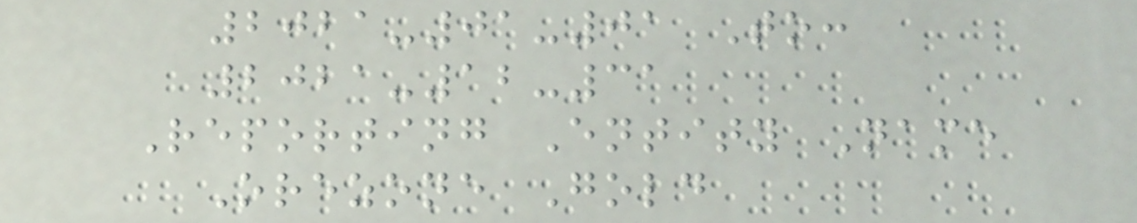2021-01-01 To:
2021-12-31
Reporting Entity Name
Orezone Gold
